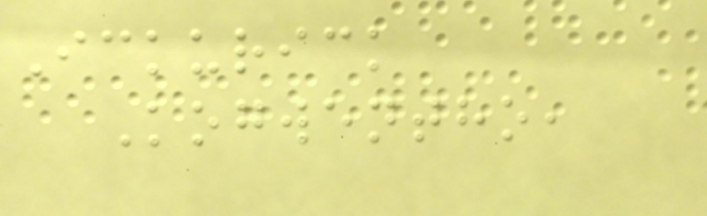Ickurick
Kogwentho,
